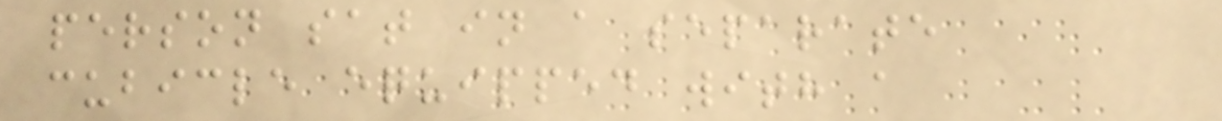person sat in a separate
cubicle equipped with a
